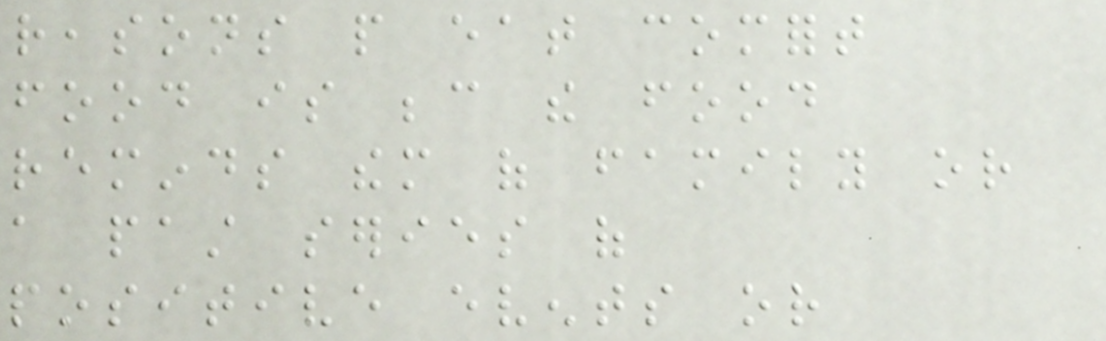reasons people eat comfort
food is because the food
reminds them of family or
a past series of
positive events or
